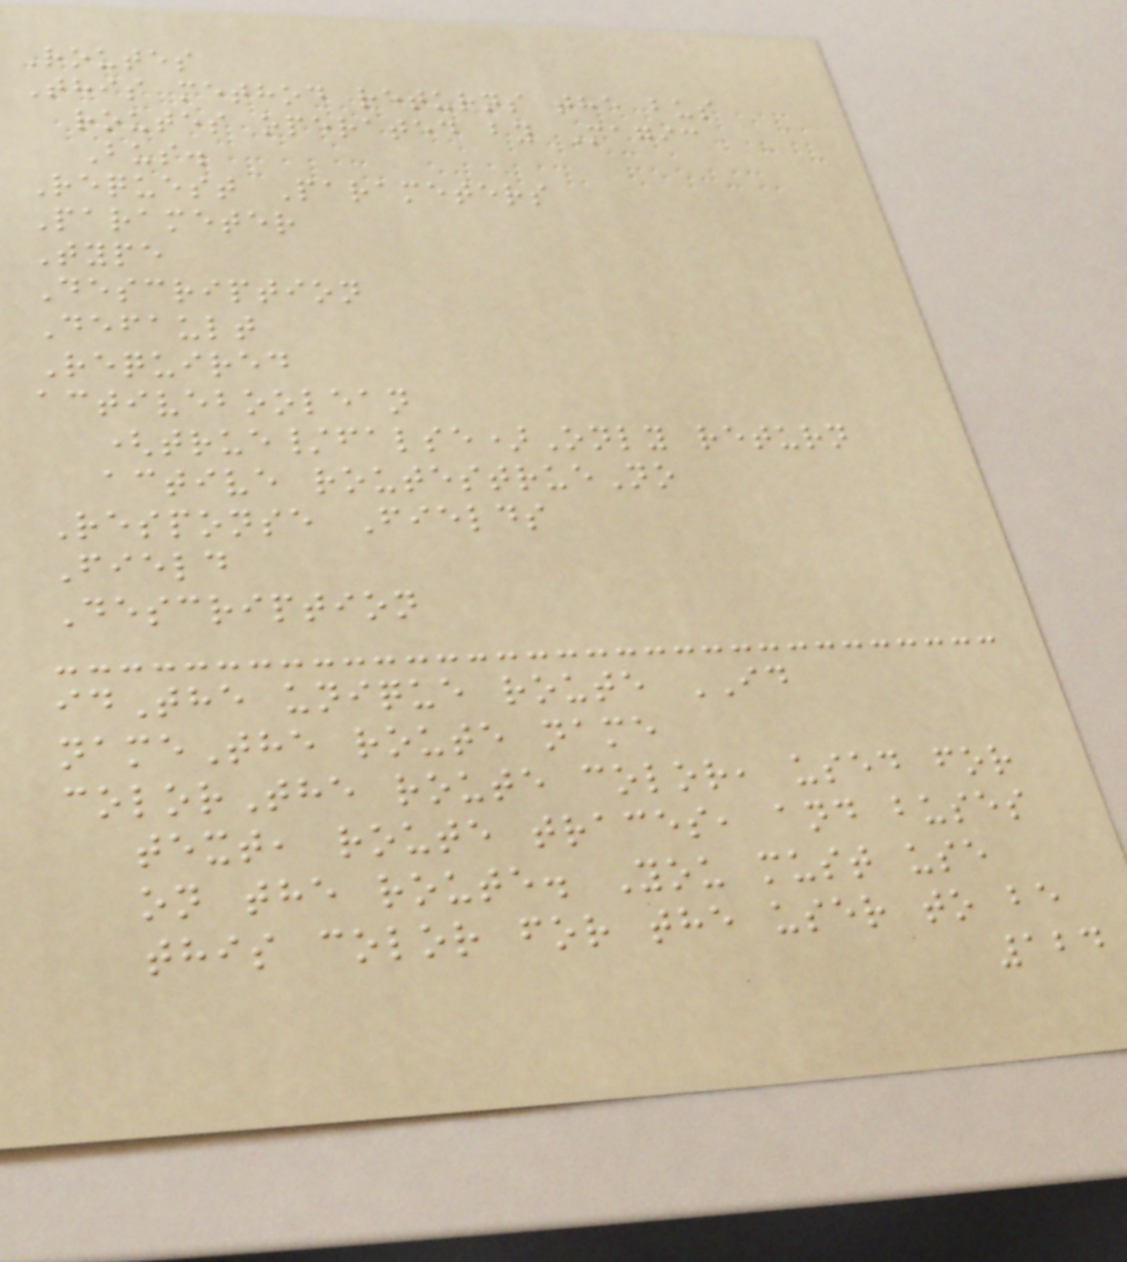Routes
This method returns the bus
routes operated by Magic
Bus.
Request Parameters
Parameter
Type
Description
Default
Required
activeboolean
(true/false)Only return
active routestrueNo
Response Fields
Field
Description
idThe unique route ID
nameThe route name
colorThe route color, used for
text, route traces, and buses
on the route. You must use
this color for the user to be
124
